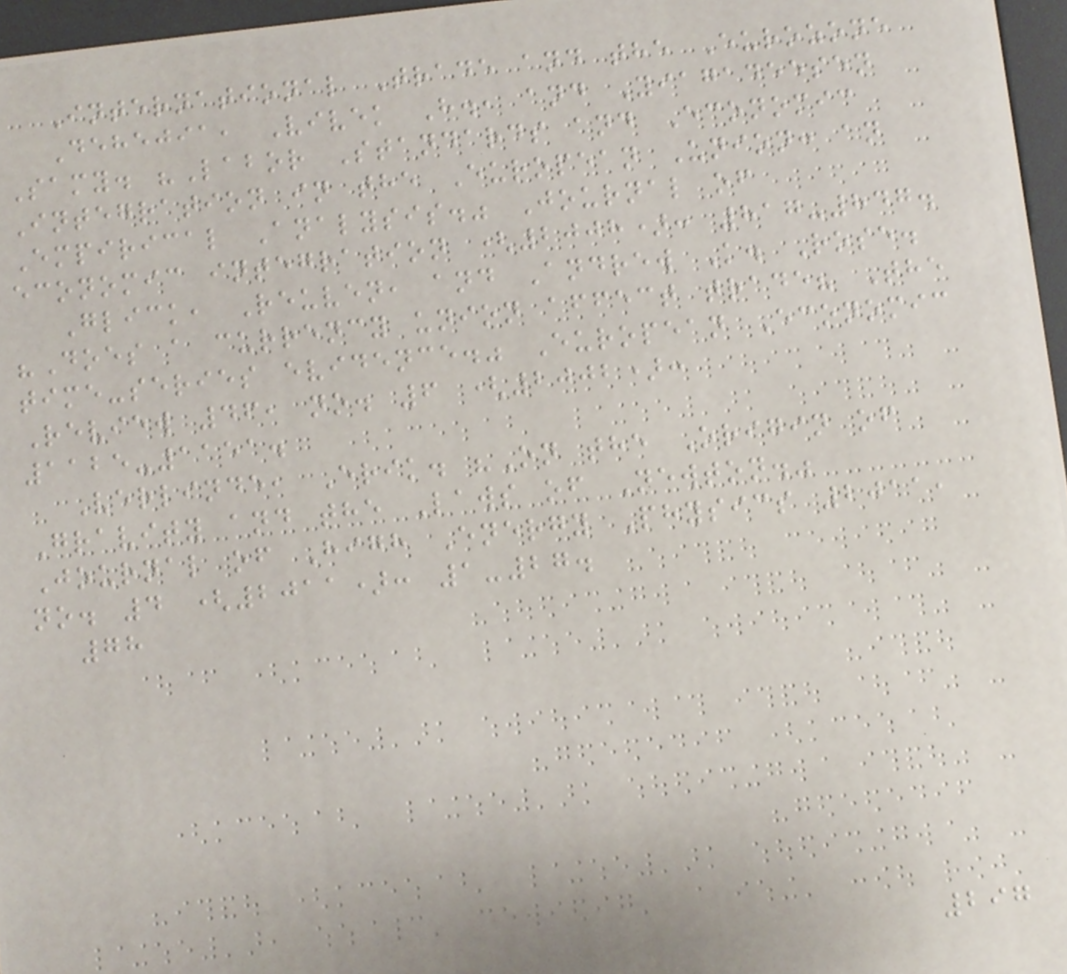International Trade and the Eurozone
Dehejia, Vivek H., and Yiagadeesen
Samy. "Labor Standards and Economic
Integration in the European Union: an
Empirical Analysis." Journal of
economic integration (2008): 817-847.
Glick, Reuven, and Andrew K. Rose.
"Does a currency union affect trade? The
time-series evidence." European Economic
Review 46, no. 6 (2002):
1125-1151.
Verlinde, Erik. "On the Origin of
Gravity and the Laws of Newton."
Journal of High Energy Physics 2011,
no. 4 (2011): 1-27.
78
297
